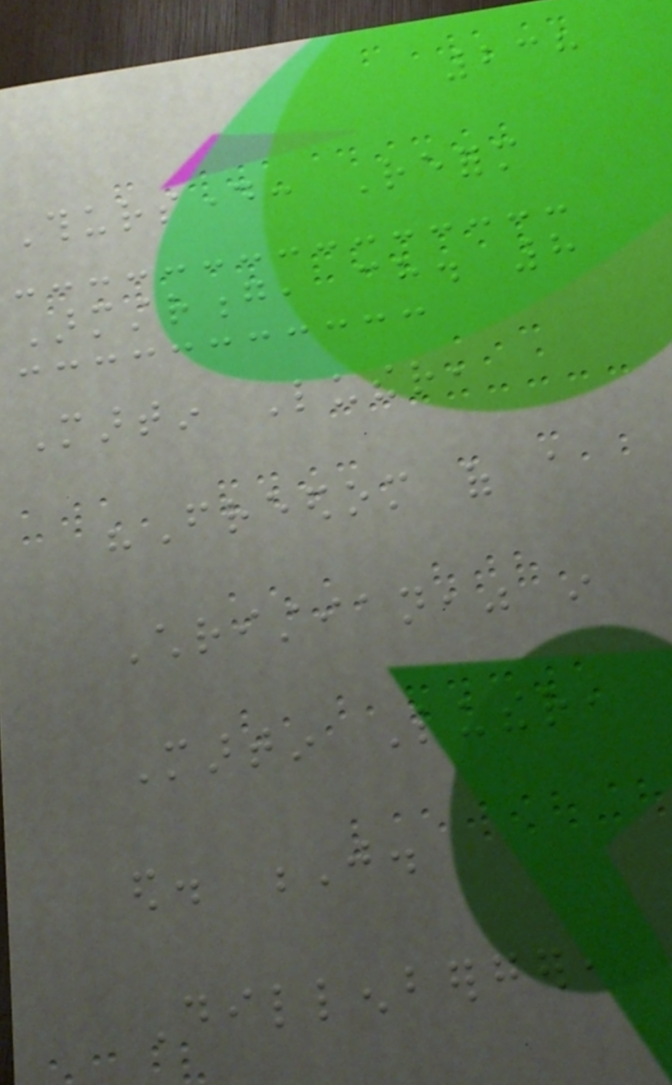238
Thursday: Reform
Armstrong, ch. 8
Martin Luther,
"Freedom of a
Christian," in
Martin Luther,
ed. J.
Dillenberger,
